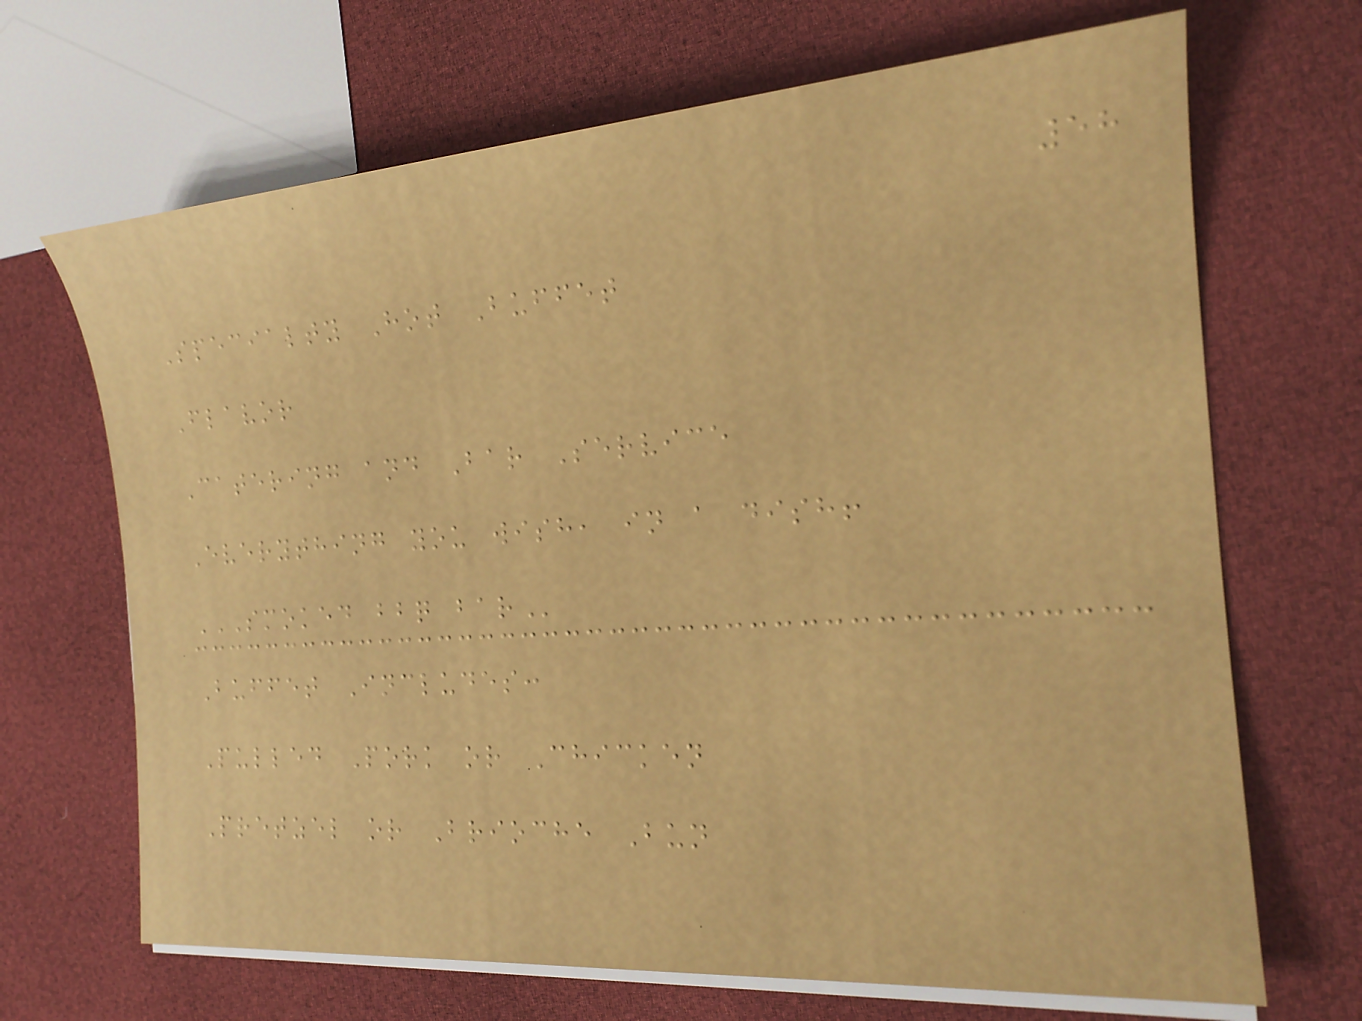58
Specialty Hot Buffet
Flavor
Catering and Bar Service
Everything you wish, in a dish!
SMOKED BBQ BAR
Buffet Includes:
Pulled Pork or Chicken
Pretzel or Brioche Bun
